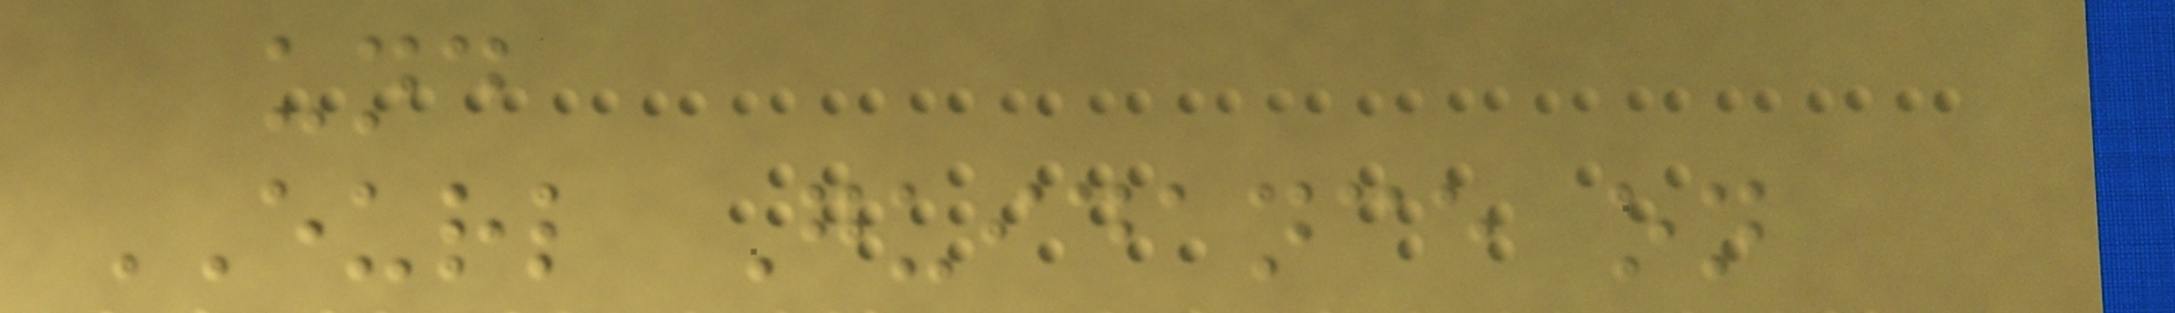und
EURL Guidance on
